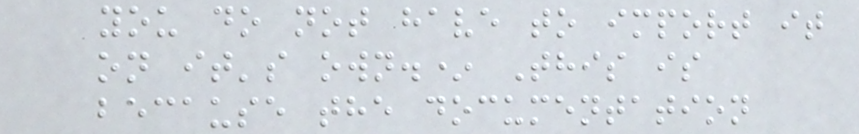you do not have to import it
on it's own.* This is
because the documentation
